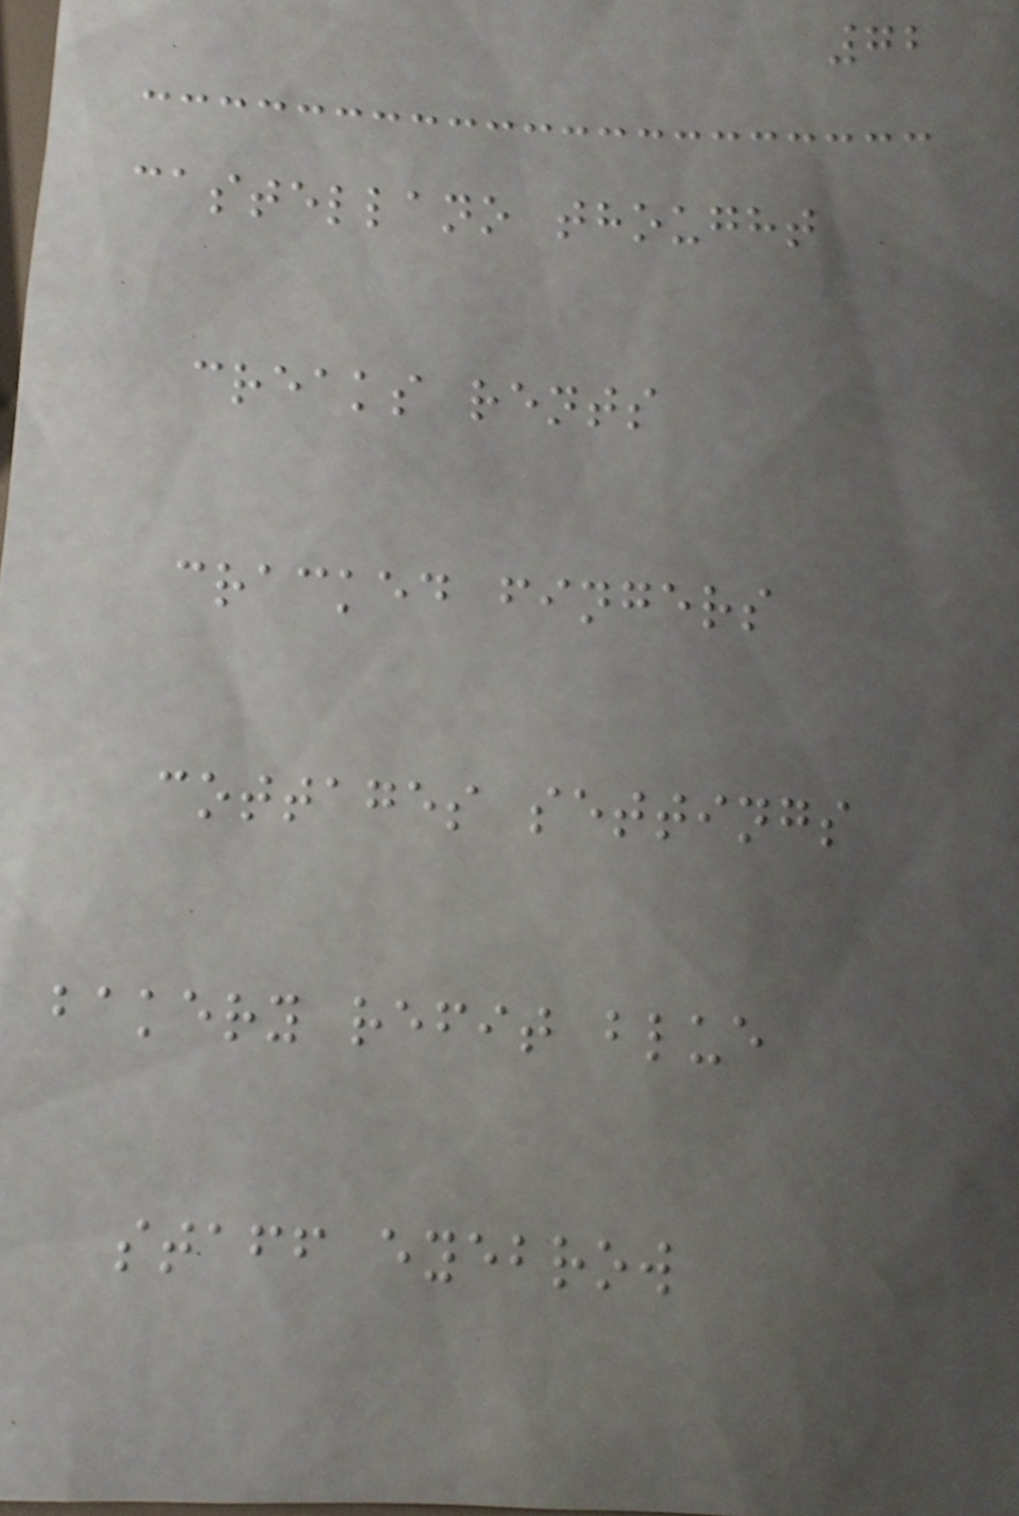72
castellano thought
creaks rents
cracked fingers
cottages settings
bakery refit blue
staff eyebrow
